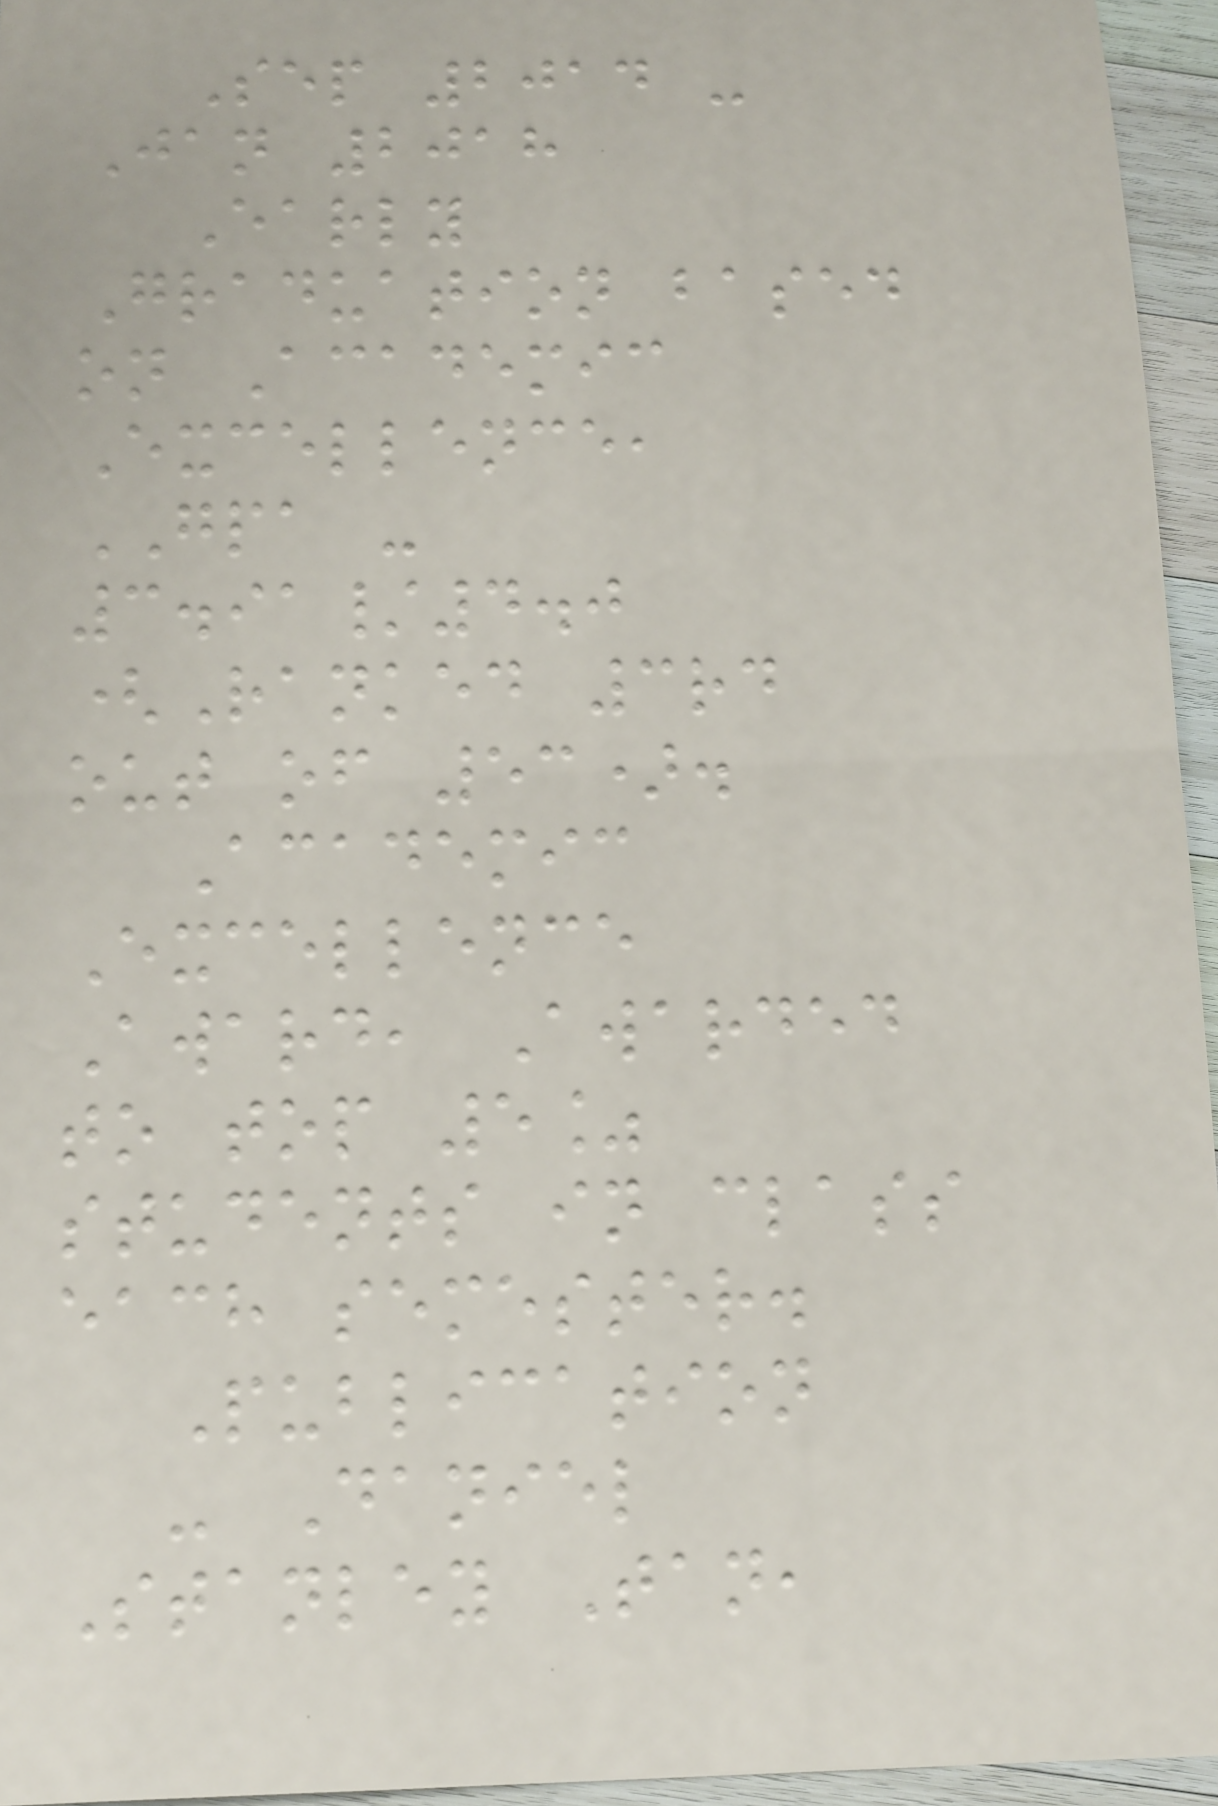Sep 2014 -
Jan 2018
Early
Graduation based
on Academic
Excellence,
GPA -
3.91/4.0
(Ranked 3rd
out of 53).
Academic
Excellence
Award, Awarded
to top 5%
students in class
each semester.
Publication
- Daniel
Stanley Tan,
